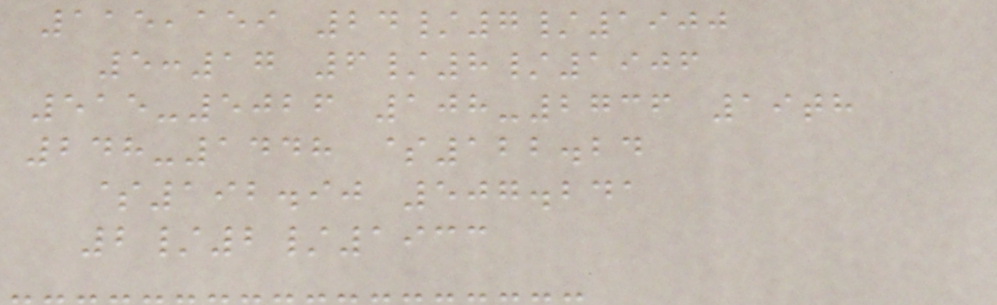115,159 24/7/1900
5:17 6/8/1906
515-5026 108-2736 19th
248-1448 $122.24
$192.90 507.241
2/2/1933
